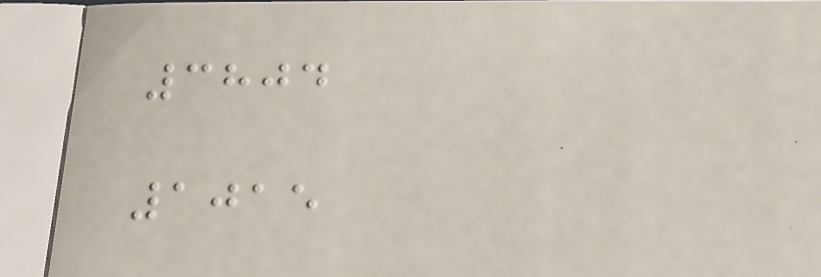3804
1015
